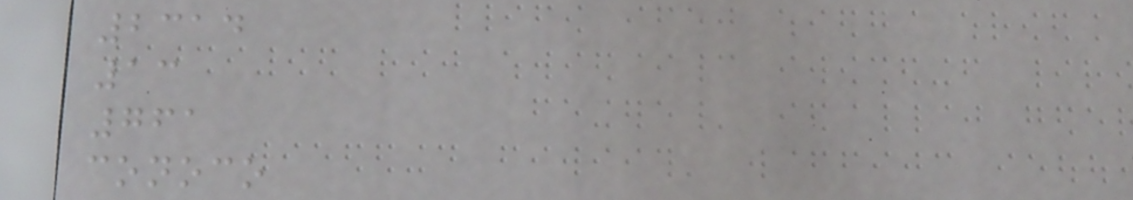2314
13
761
conoco
